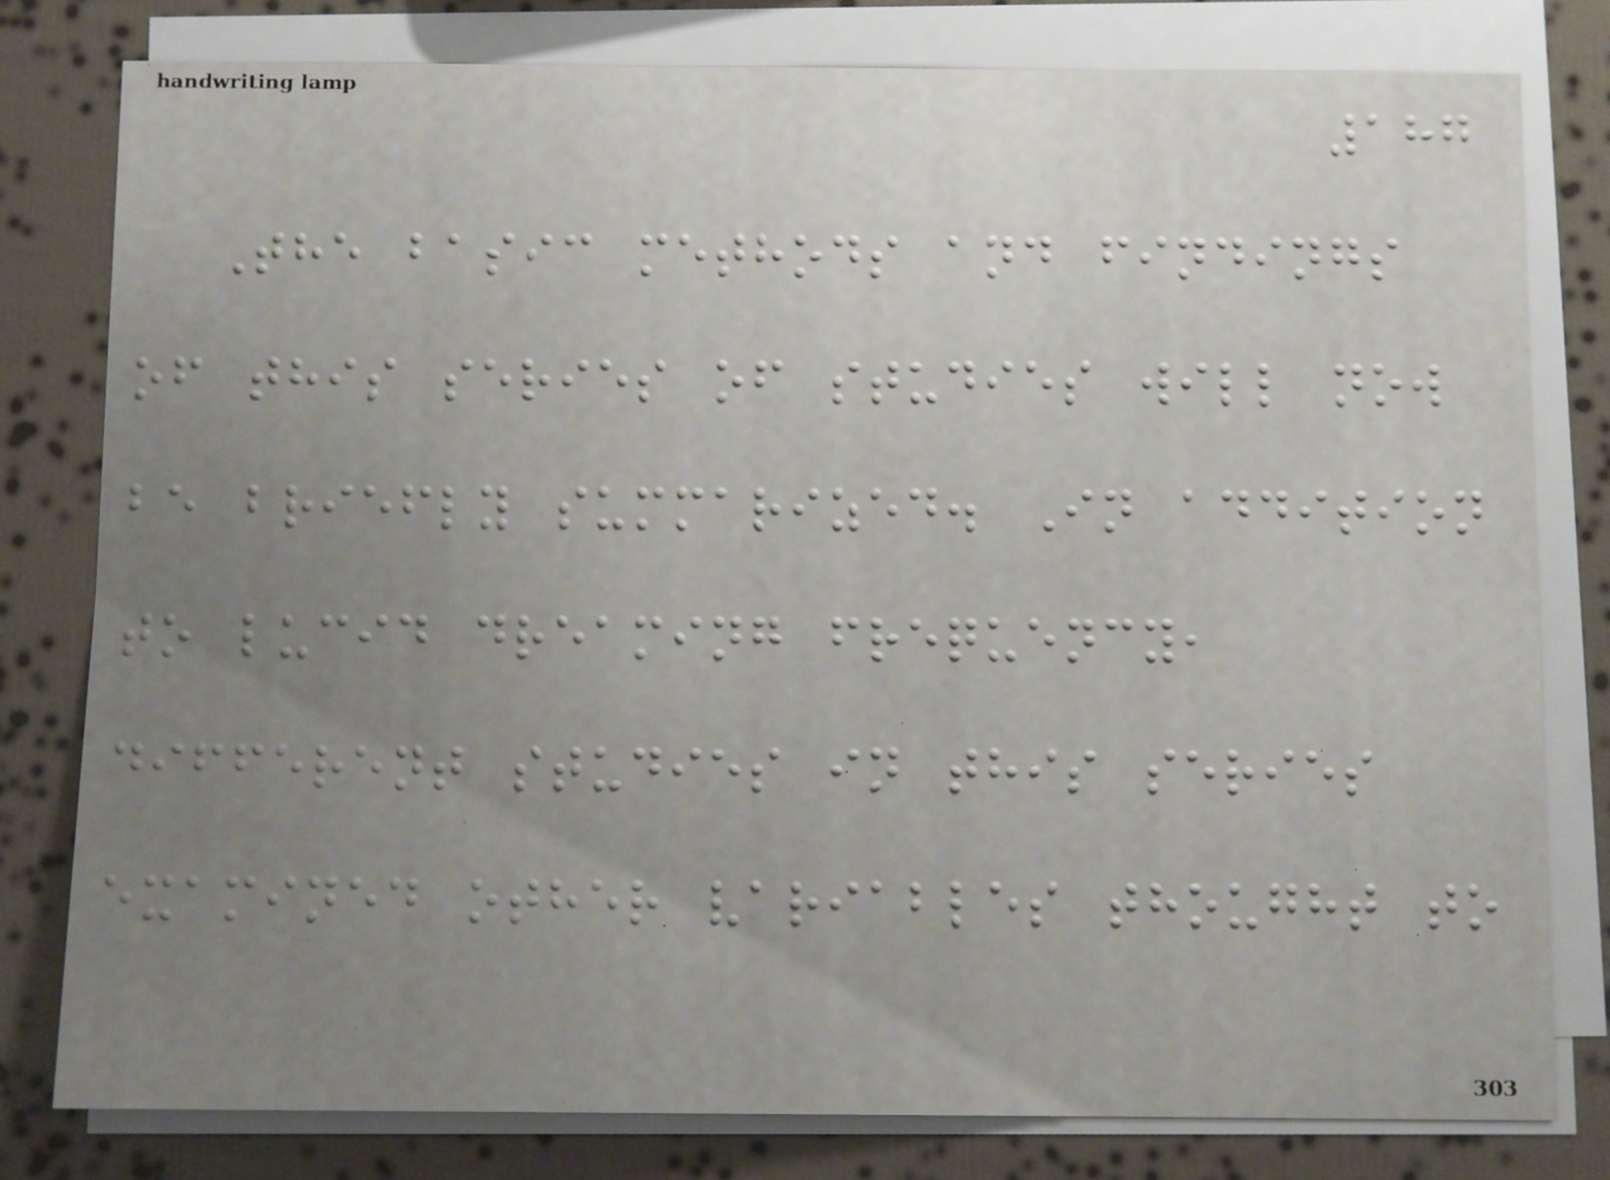187
The basic methods and findings
of this series of studies will now
be briefly summarized. In addition
to lucid dreaming frequency,
different studies in this series
examined other variables thought to
